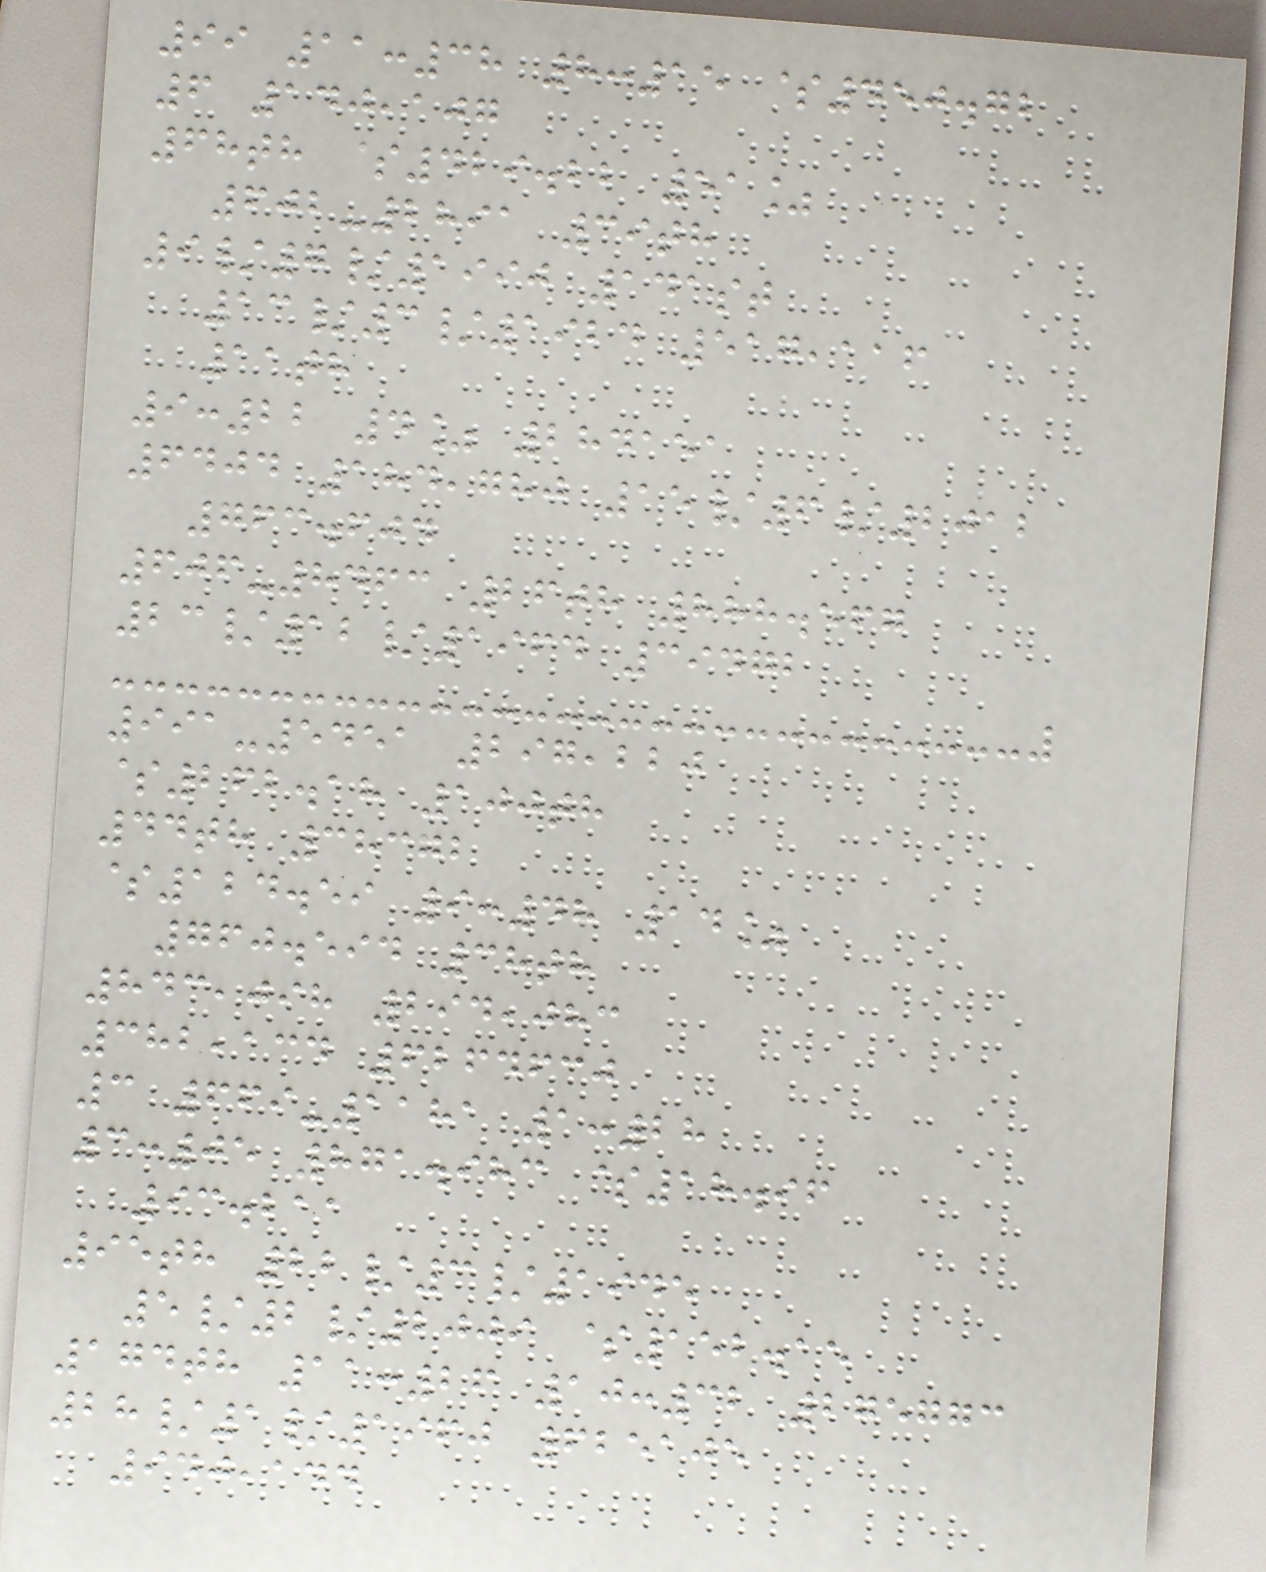99 11:38 8:15 $450.72
6 140,107
68th $429.22 51%
602-2891 39th
9/7/1990 141st
13/3/1924 517,116
11th
9:22 4% 284151
6404 184,780 15/6/2012
763.604
606-8463 26th 888.567
23/12/1964 39472
991-5451 297,220
$262.18 100th
44th 38372
$124.59 9:48 14%
760.594 38th
843,098 294,083
382,134 6264630
3 669-1181 1:28
3:05 871.983 $18.96
93.211
95th 22/3/1945
5/2/2009 $152.15
174th 11:26 10:32 275773
28/1/1960 625105
940,144
